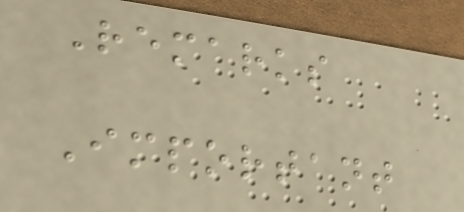Remarks
Important
